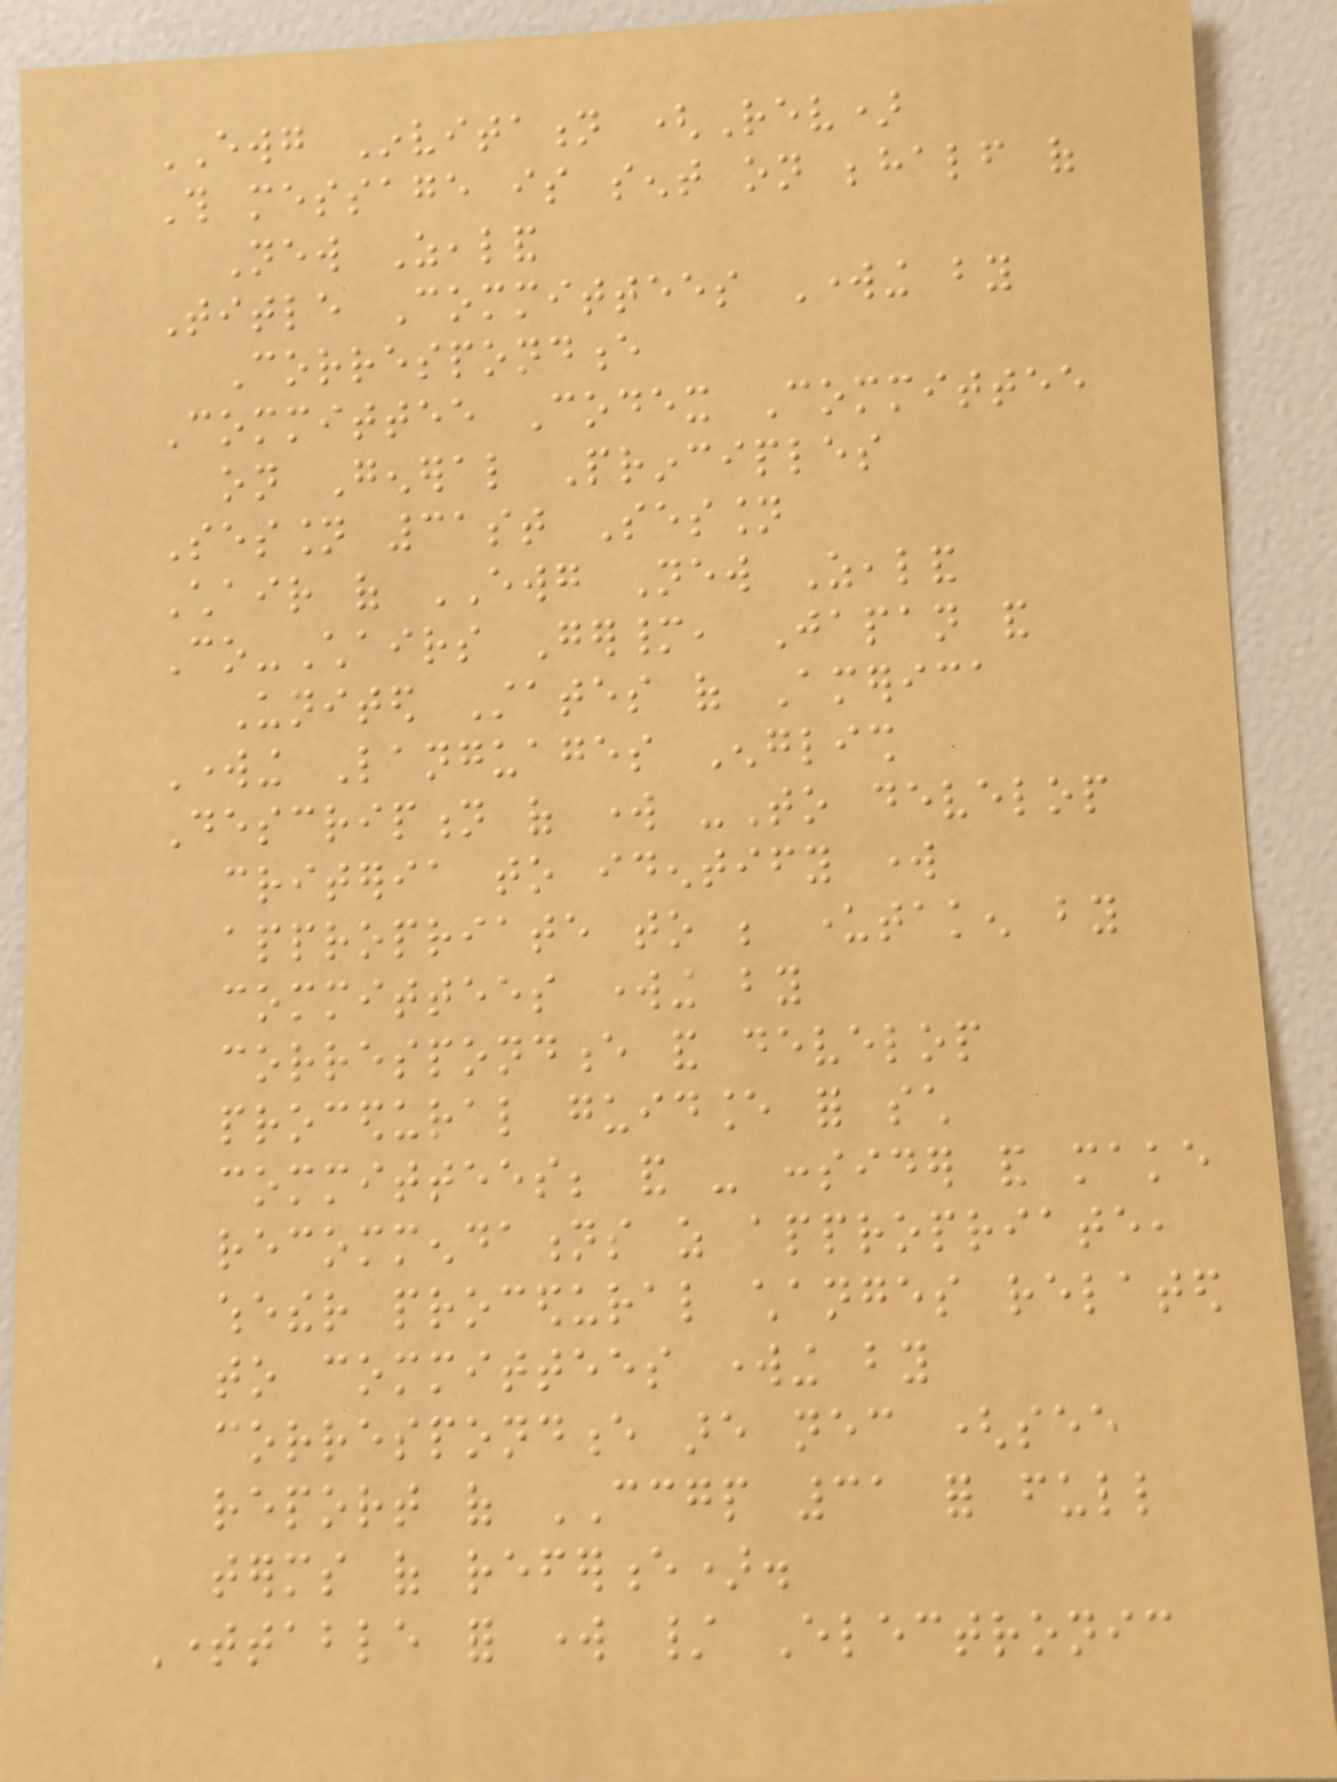EWG Invitation (Rev)
This message is sent on behalf of
New Zealand
Title Committees Working by
Correspondence
Committee Codex Committee
on General Principles
Session 31st Session
Chair of EWG New Zealand
Co-Chairs Germany, Japan and
United States of America
Working Languages English
Description of work -To develop
criteria to identify work
appropriate to be undertaken by
committees working by
correspondence and develop
procedural guidance for such
committees; and - consider and make
recommendations as appropriate,
whether procedural changes related
to committees working by
correspondence are necessary (see
report of CCGP 31 for full
terms of reference).
Timetable for work / Electronic
